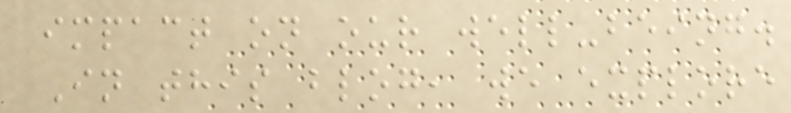impact on our well-being.
In this blog, we explore
